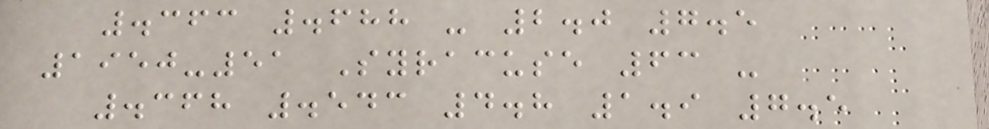.363 .688 - 2.0 7.5
1950-51 Syracuse 63 -
.368 .543 4.8 1.9 7.5
